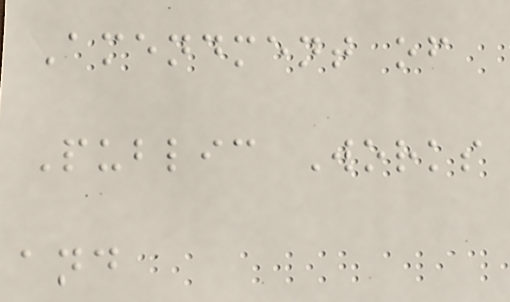Amendment of
Public Works
and
